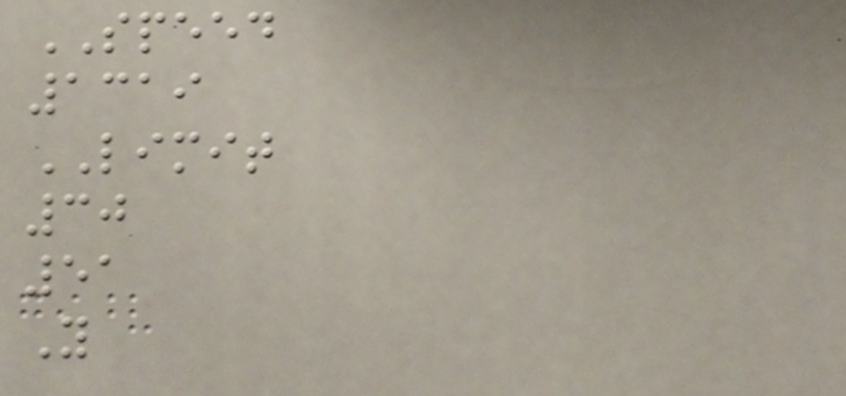SPEED
1319
LIMIT
30
51
Y
